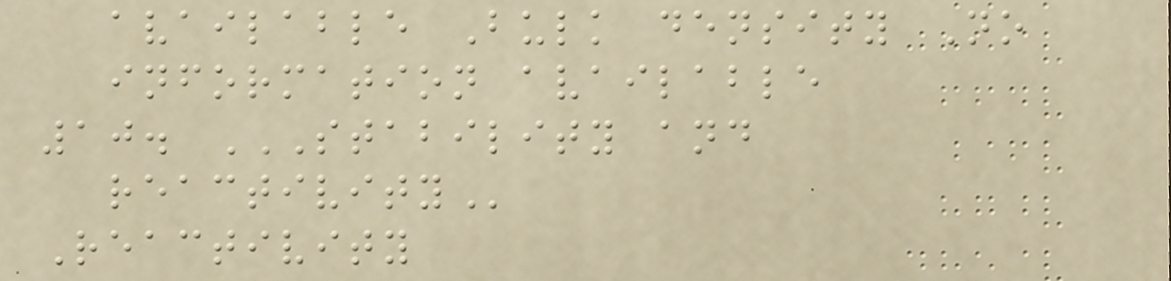available Bulk density No
information available
10. STABILITY AND
REACTIVITY
Reactivity
